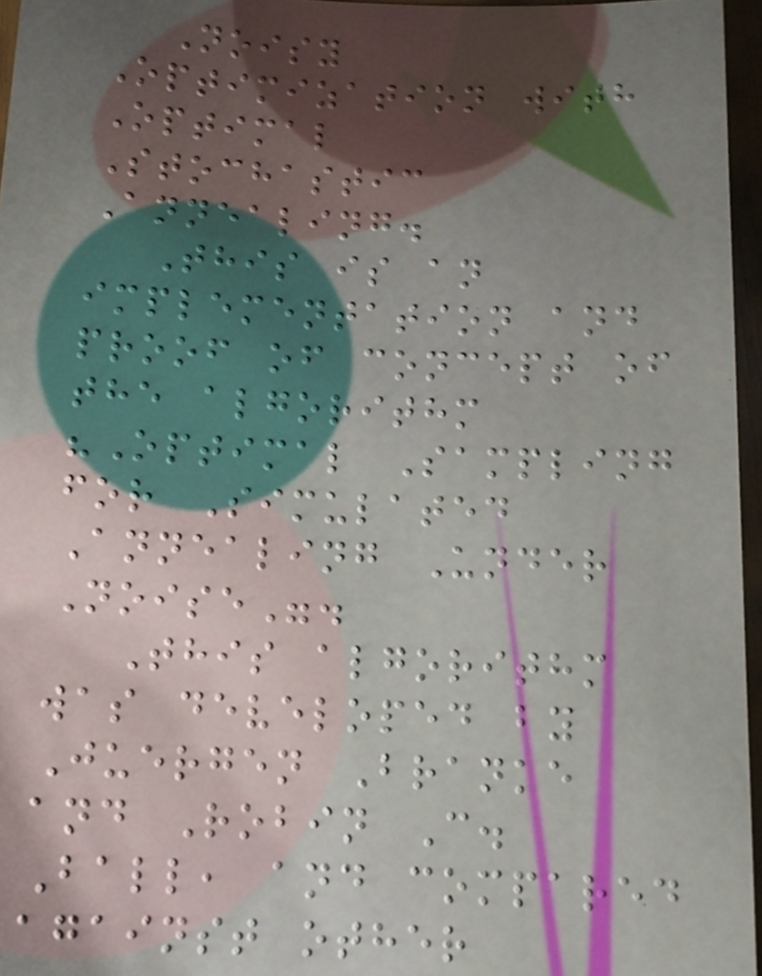Noisy
Optimization with
Optimal
Stochastic
Annealing.
This is an
implementation and
proof of concept of
the algorithm
"Optimal Sampling
for Simulated
Annealing Under
Noise".
This algorithm
was developed by
Juergen Branke
and Robin C.
Ball, and compared
against other
